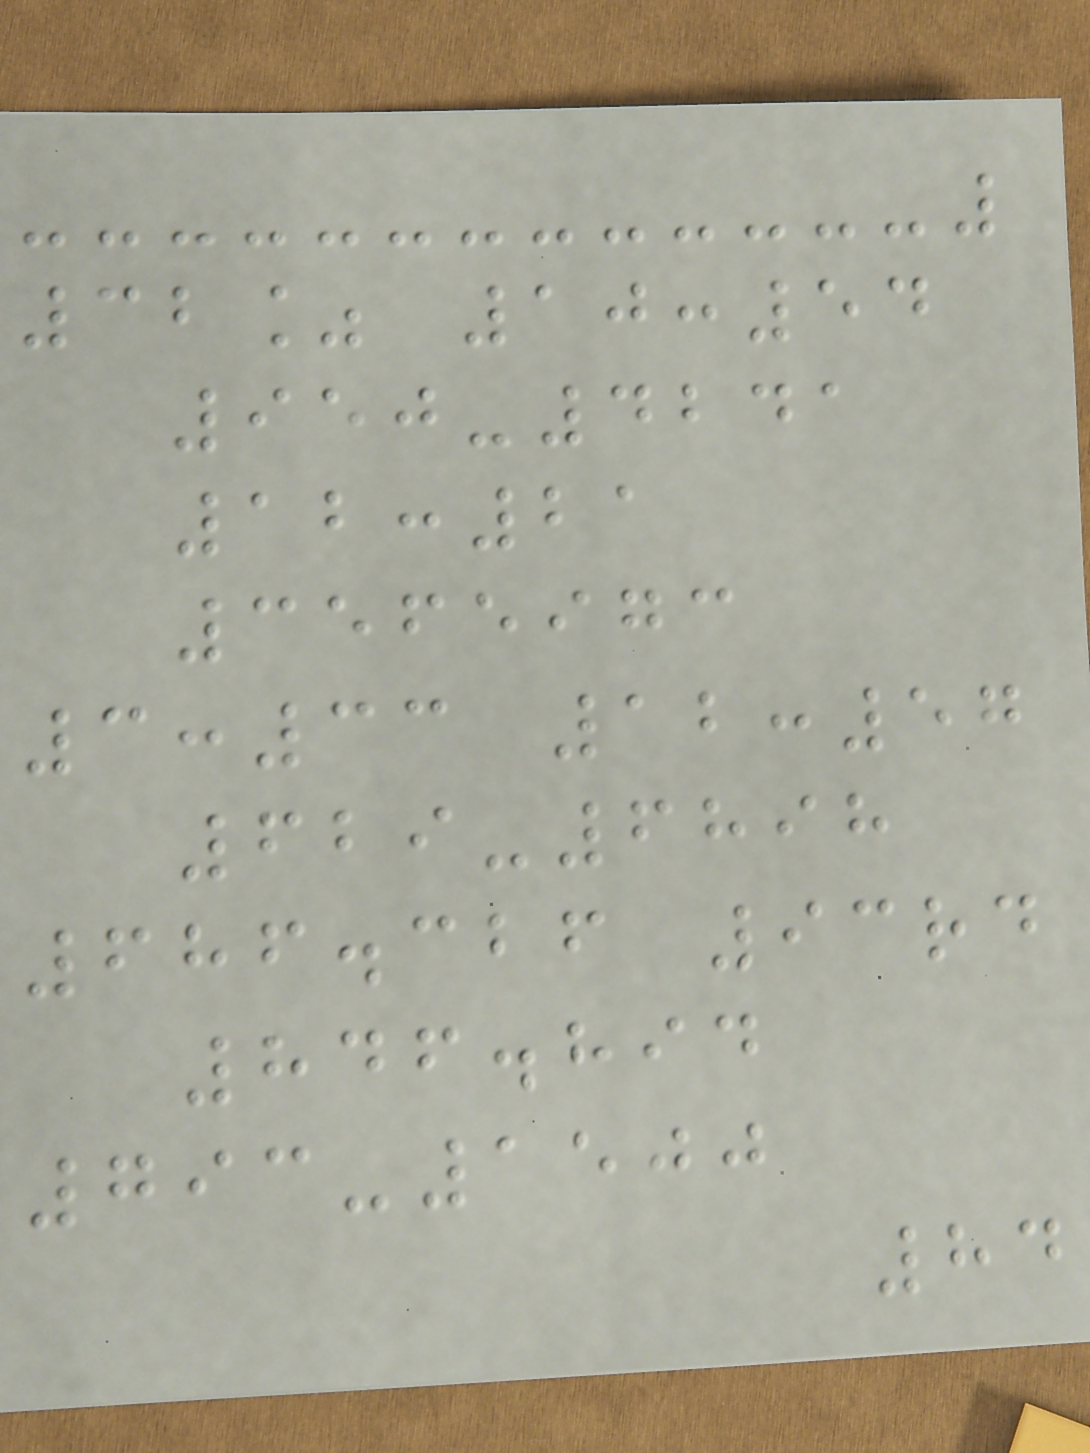32% 10:54
950-4241
12:21
3565973
3:33 12:57
629-6898
686.326 93rd
846.894
793-1500
84
